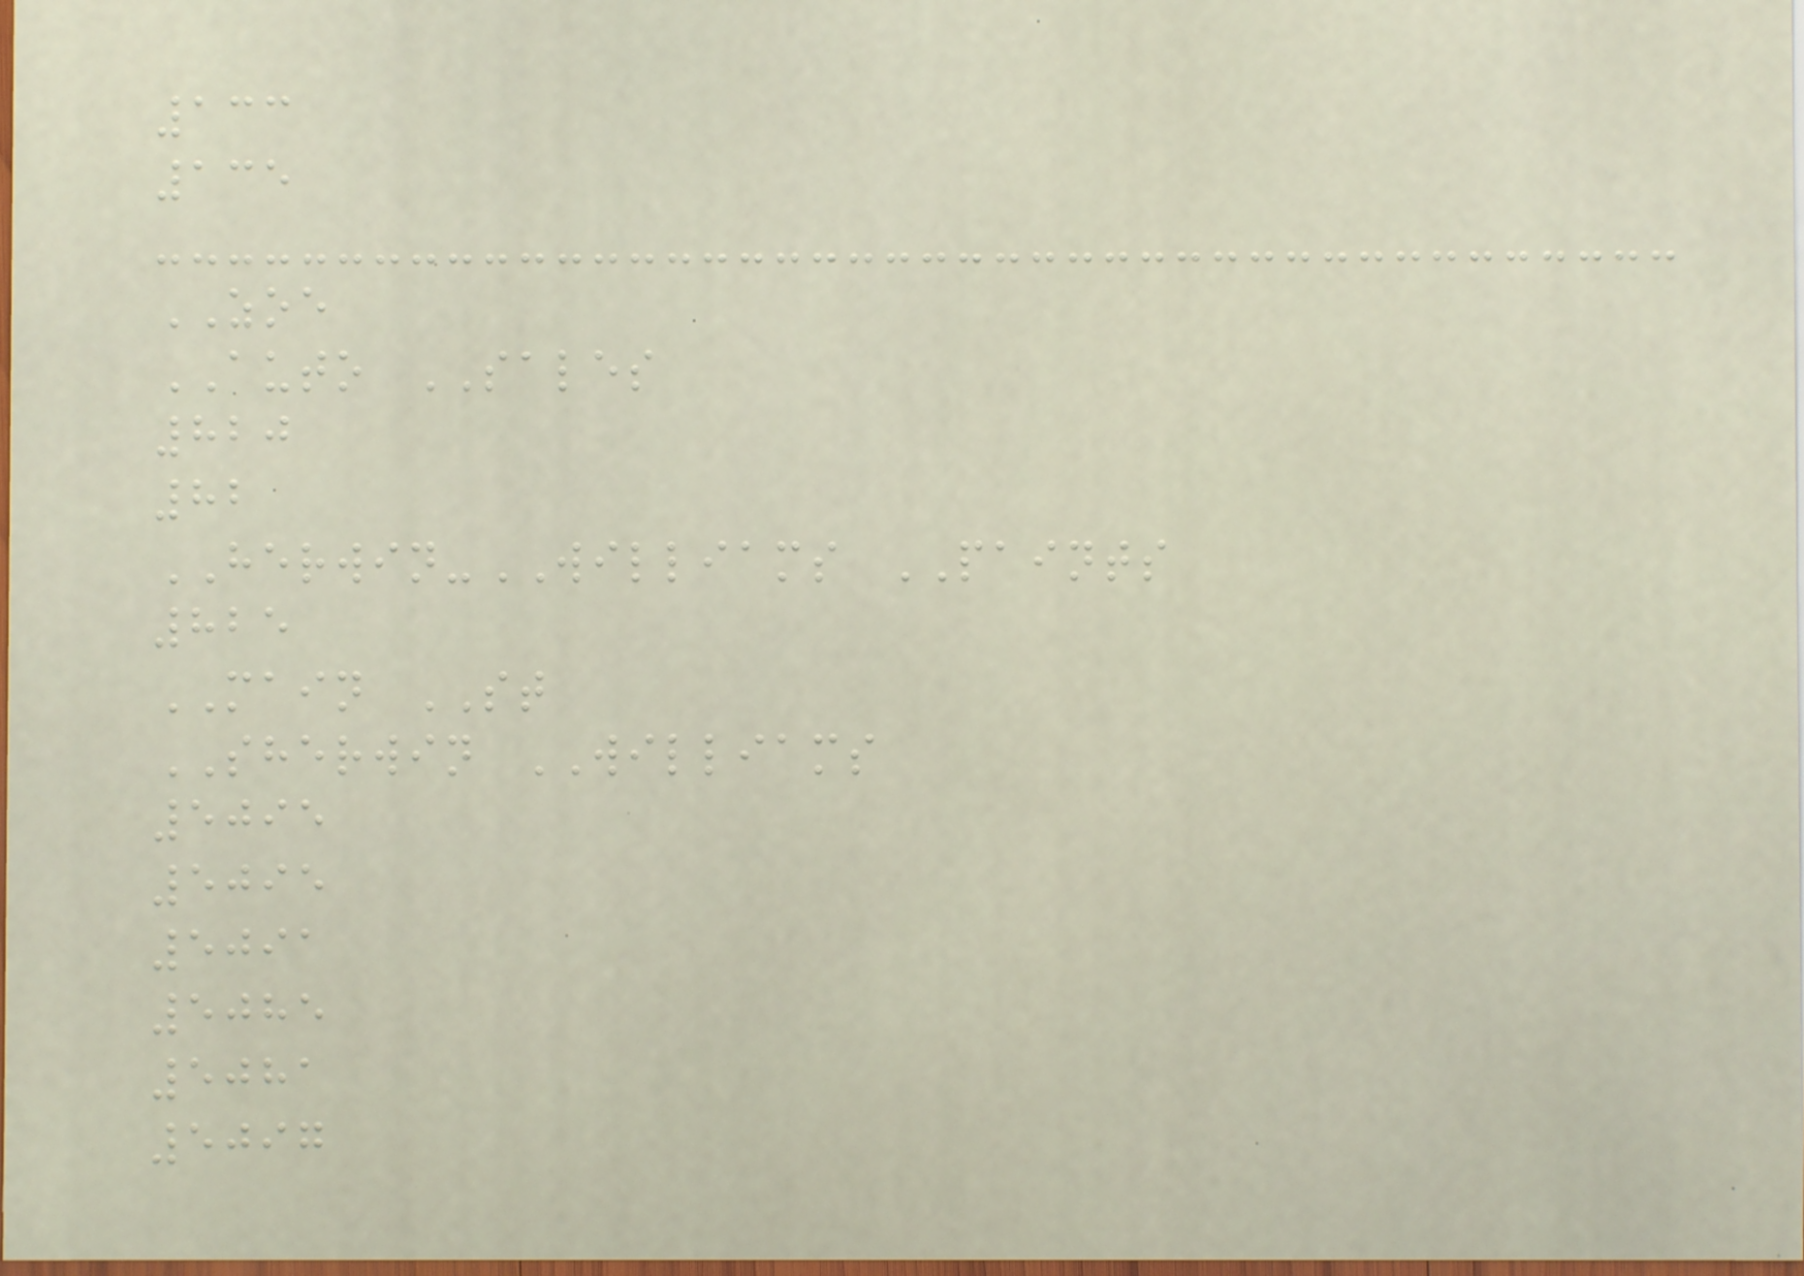133
135
ZOE
AUTO SALES
820
82
HERWIN-WILLIAMS PAINTS
825
MAIN ST
SHERWIN WILLIAMS
5095
5095
5091
5085
5081
5097
